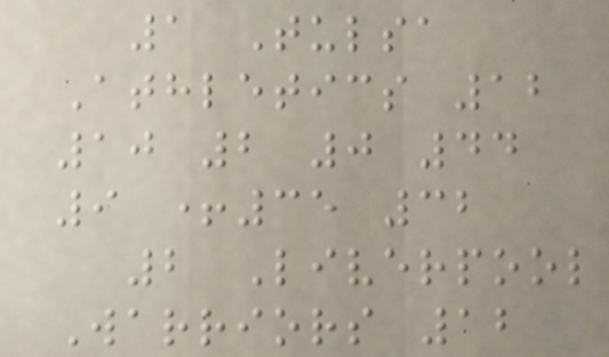1 Tulsa
Athletics 12
10 2 0 44
9 +35 32
2 Liverpool
Warriors 12
